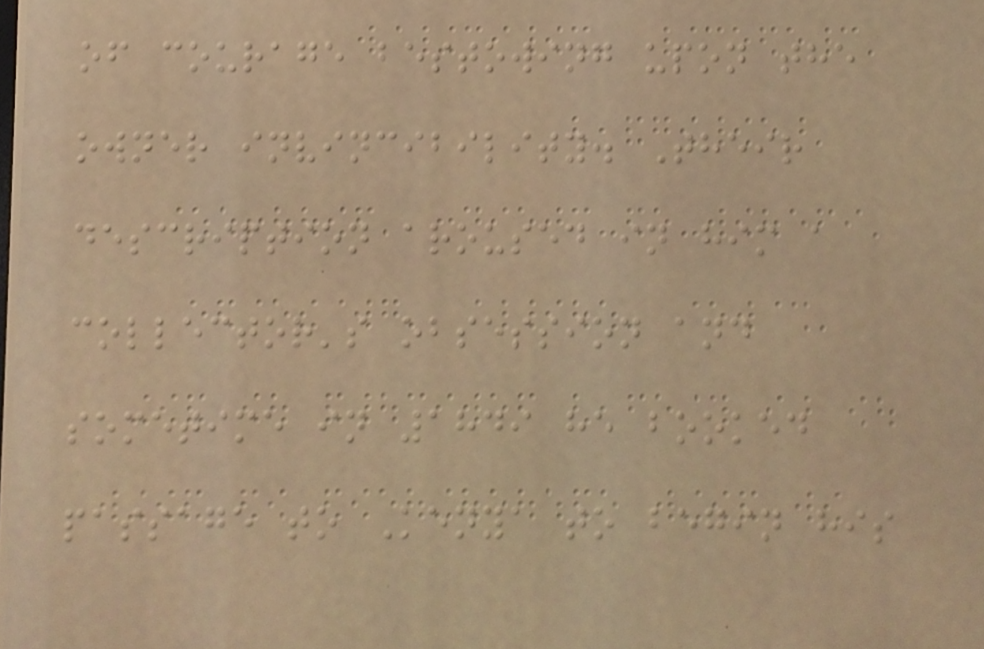of courage bestowing upon the
owner invincibility. Their
description aroused in him a
collector's obsession and
sometime in 1849 he booked
passage to Kenya to begin his
